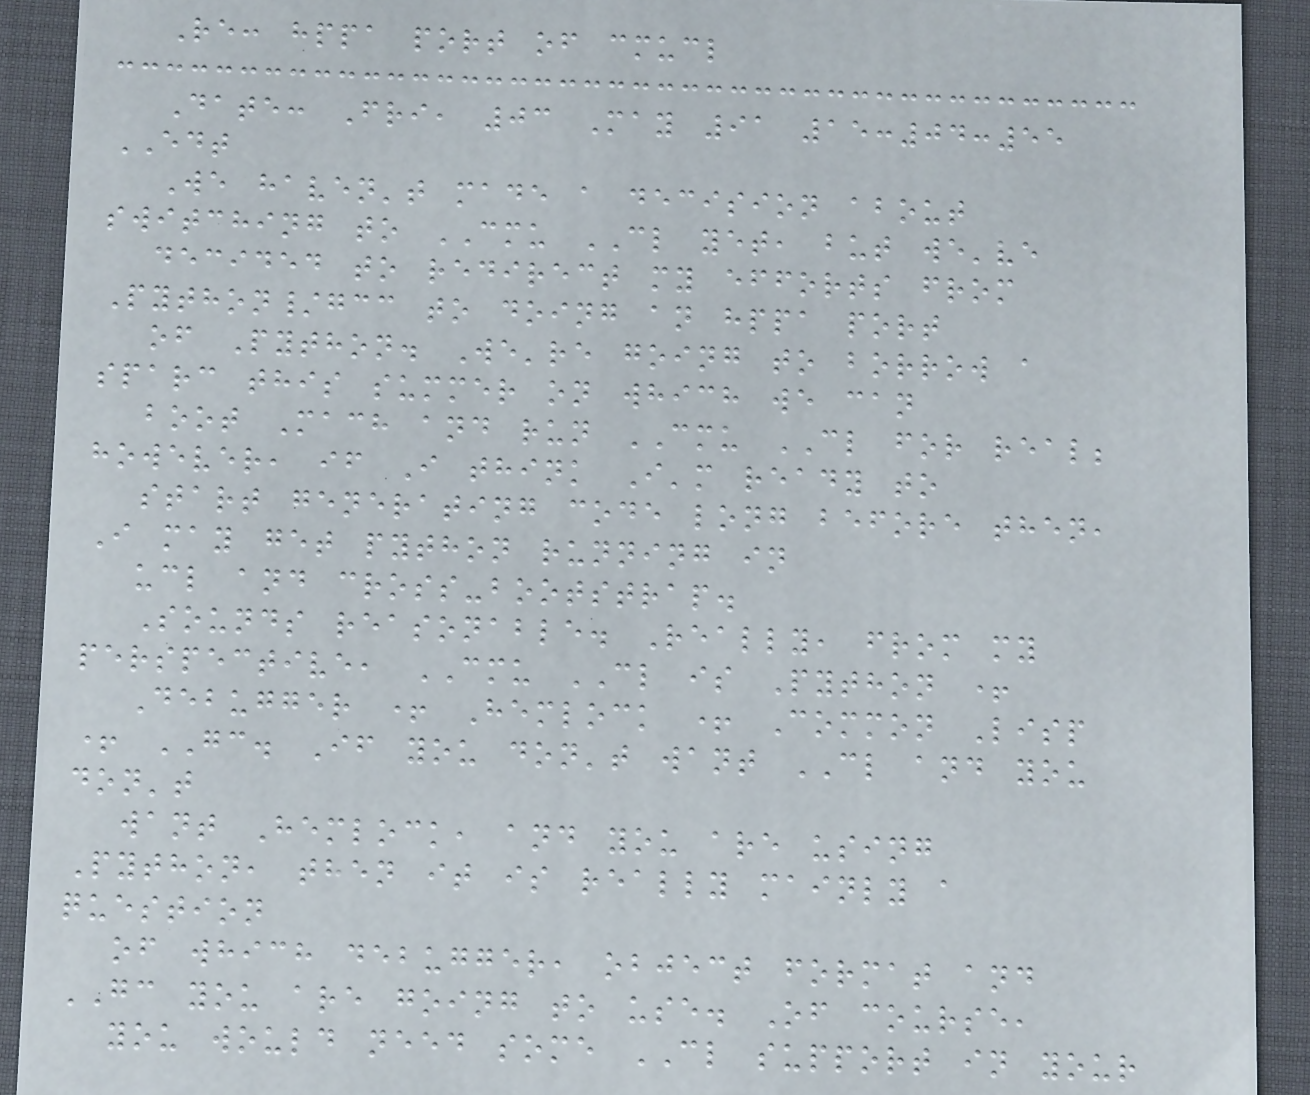Re: hppa port of cmucl
Date: Fri, 03 May 91 15:04:55
EDT
We haven't made a decision about
switching to CMU CL yet, but we've
decided to redirect my efforts from
Python/gcc to doing an hppa port
of Python. We're going to borrow a
sparc this summer on which we can
boot Mach and run CMU CL for real;
however, if I think I'm ready to
start generating code long before then,
I may get python running in
ucl and cross-bootstrap.
Sounds reasonable. Really, from my
perspective, CMU CL is Python +
Debugger + Hemlock + Common Lisp
+ GC. If you don't want CL and you
don't
want Hemlock, and you are using
Python, then it is really mainly a
question
of which debugger, object format and
GC you are going to use. Of course,
you would need some CL support in your
